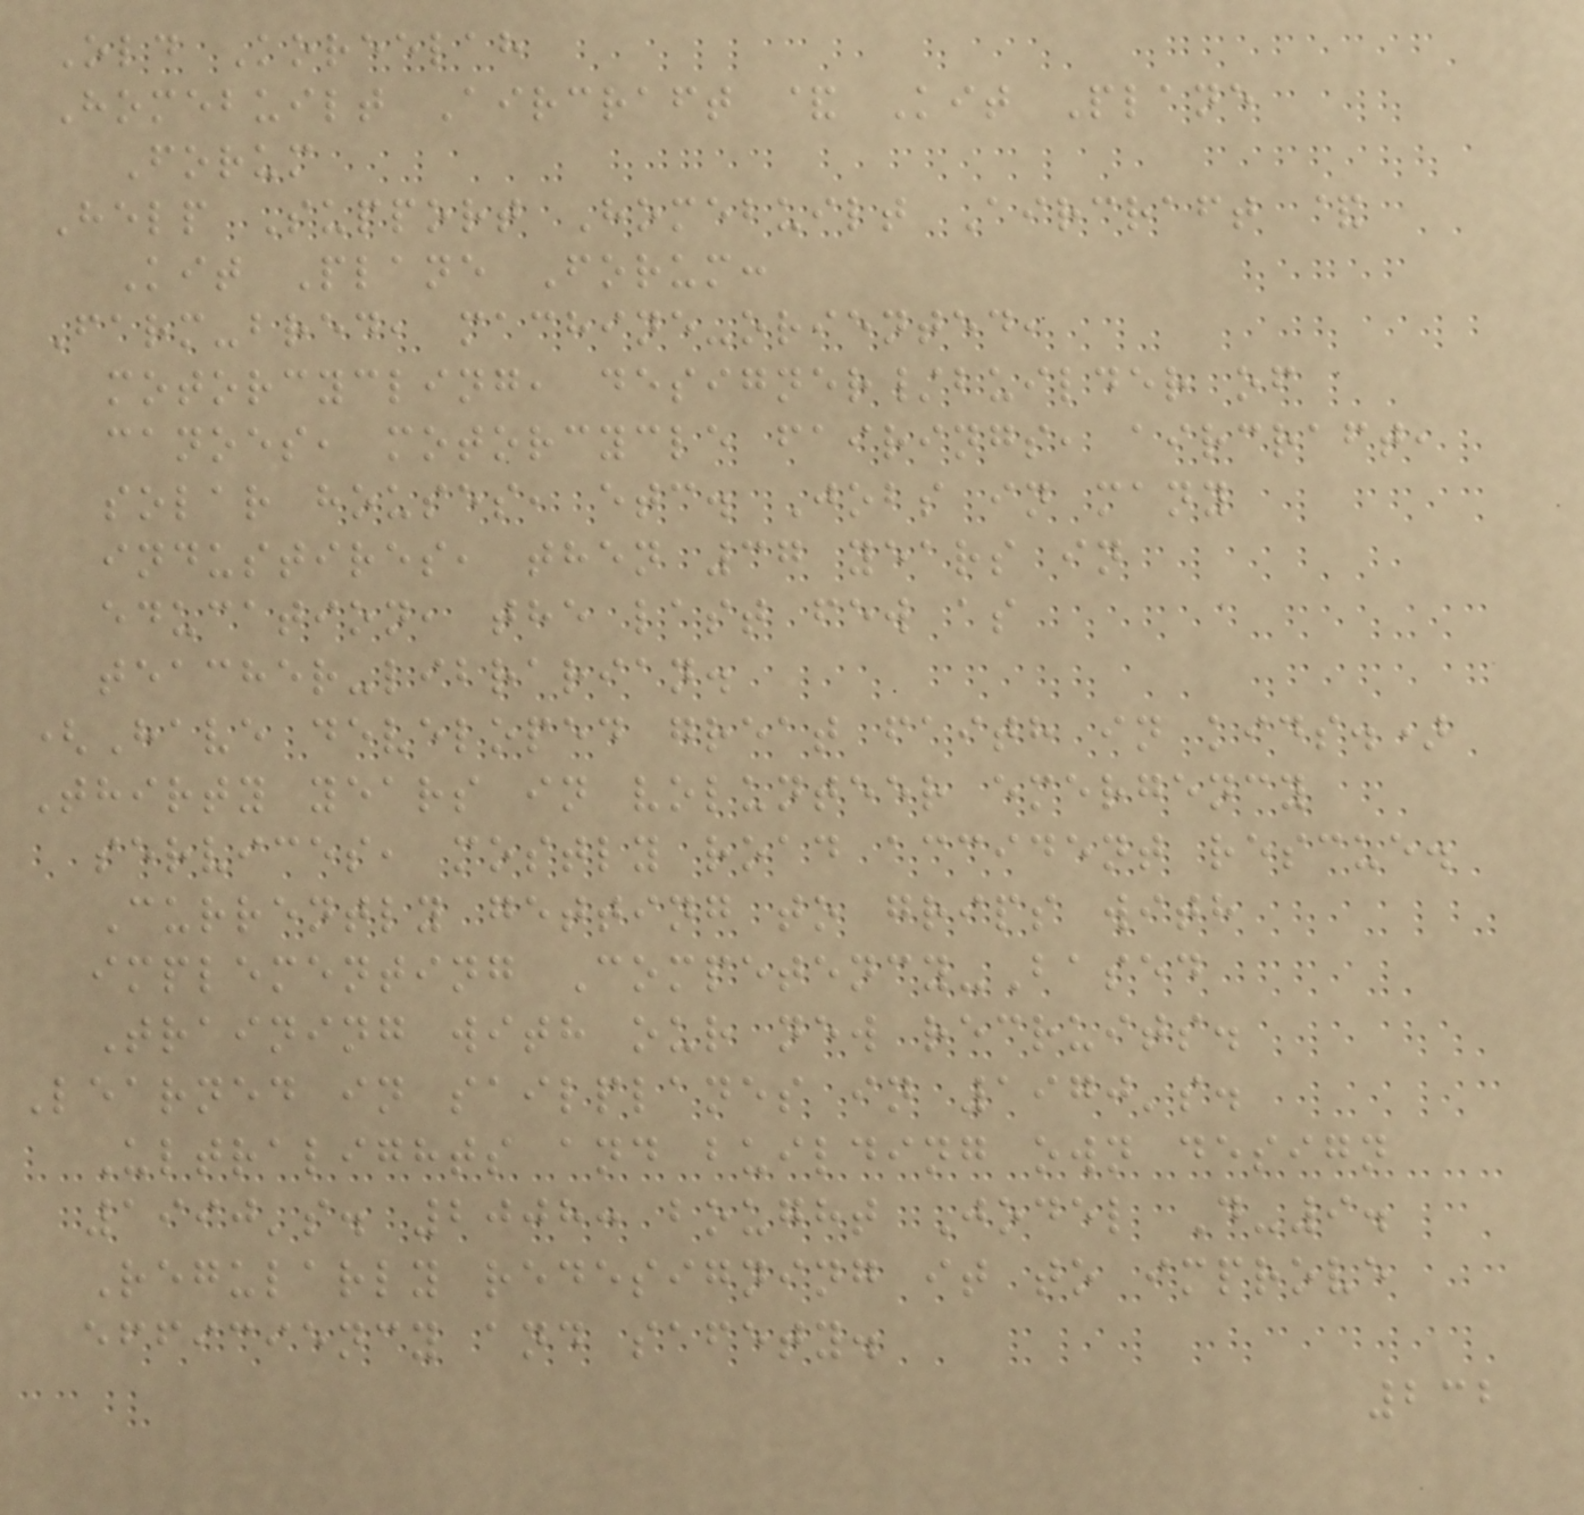Old Koreelah
Homebuilt Aircraft & Kit Plane
Forum
Help Support Homebuilt Aircraft &
Kit Plane Forum:
Farm-bred, machine-oriented,
motorcycling, designer/builder of
canoes, motorcycle fairings, aircraft,
solar houses, etc. Jobs in many
industires, then 37 years in
education, the last few as
teacher-librarian.
(Have developed great faith in kids.)
Thirty years in volunteer emergency
services, mostly road accident rescue.
Currently getting to grips with
implementing Competency-Based
Training with our new recruits.
Learned in sailplanes in 1970's.
Ultralights and building own design
1990's. 2008: bought Jodel D-9.
Regularly redesigning it to improve
efficiency and safety.
232
